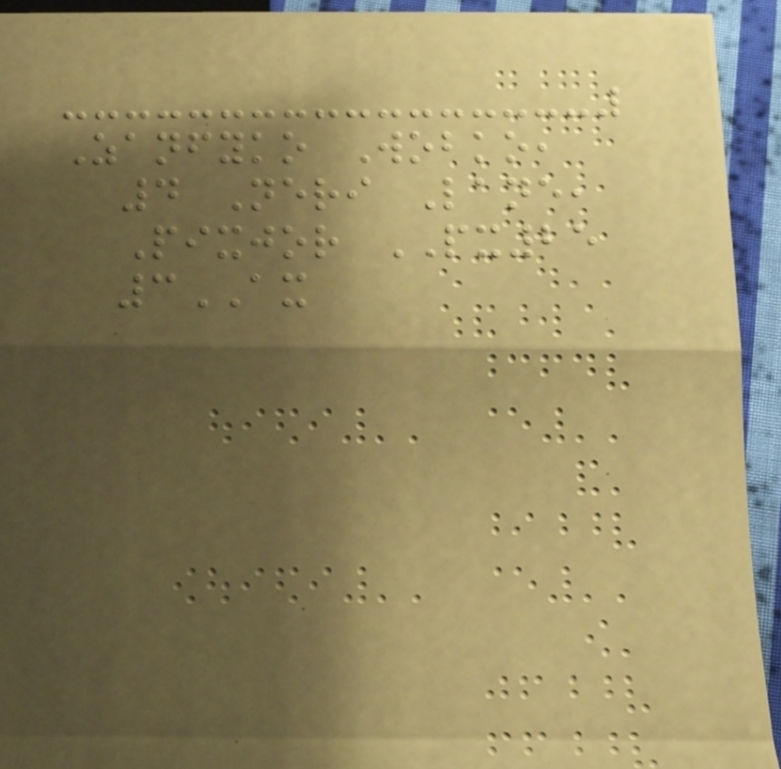Zanfyko Wobko,
4 Neri Lane,
Pixjor PX25
3AX
